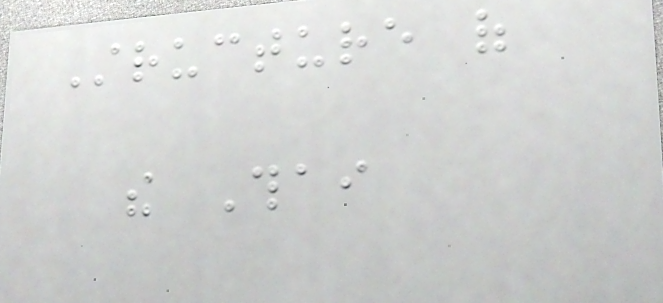Structure of
the Thai
